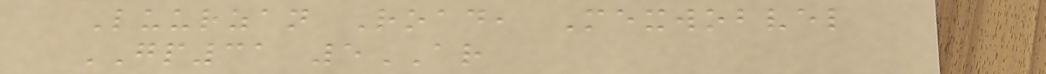Luurzan Road, Mexwobvel
GP31 5AR
